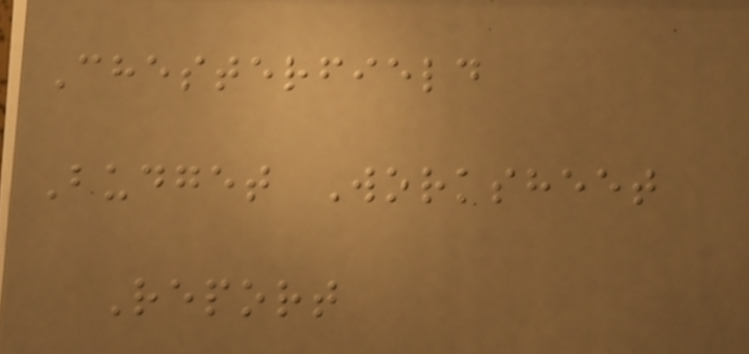Chesterfield
Budget Worksheet
Report
